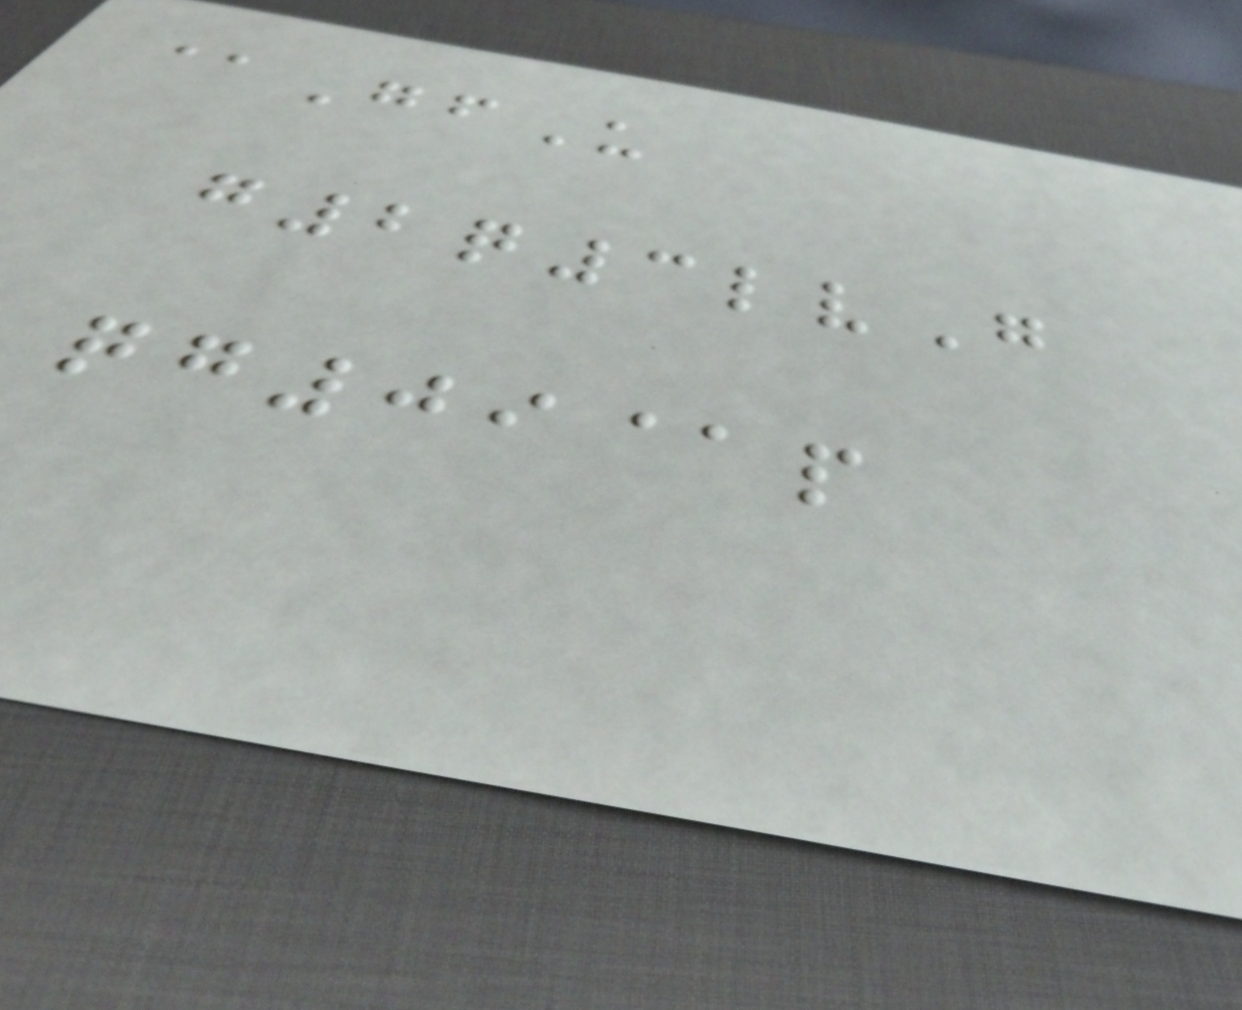@GfU
g2q3lvG
qg09@p
